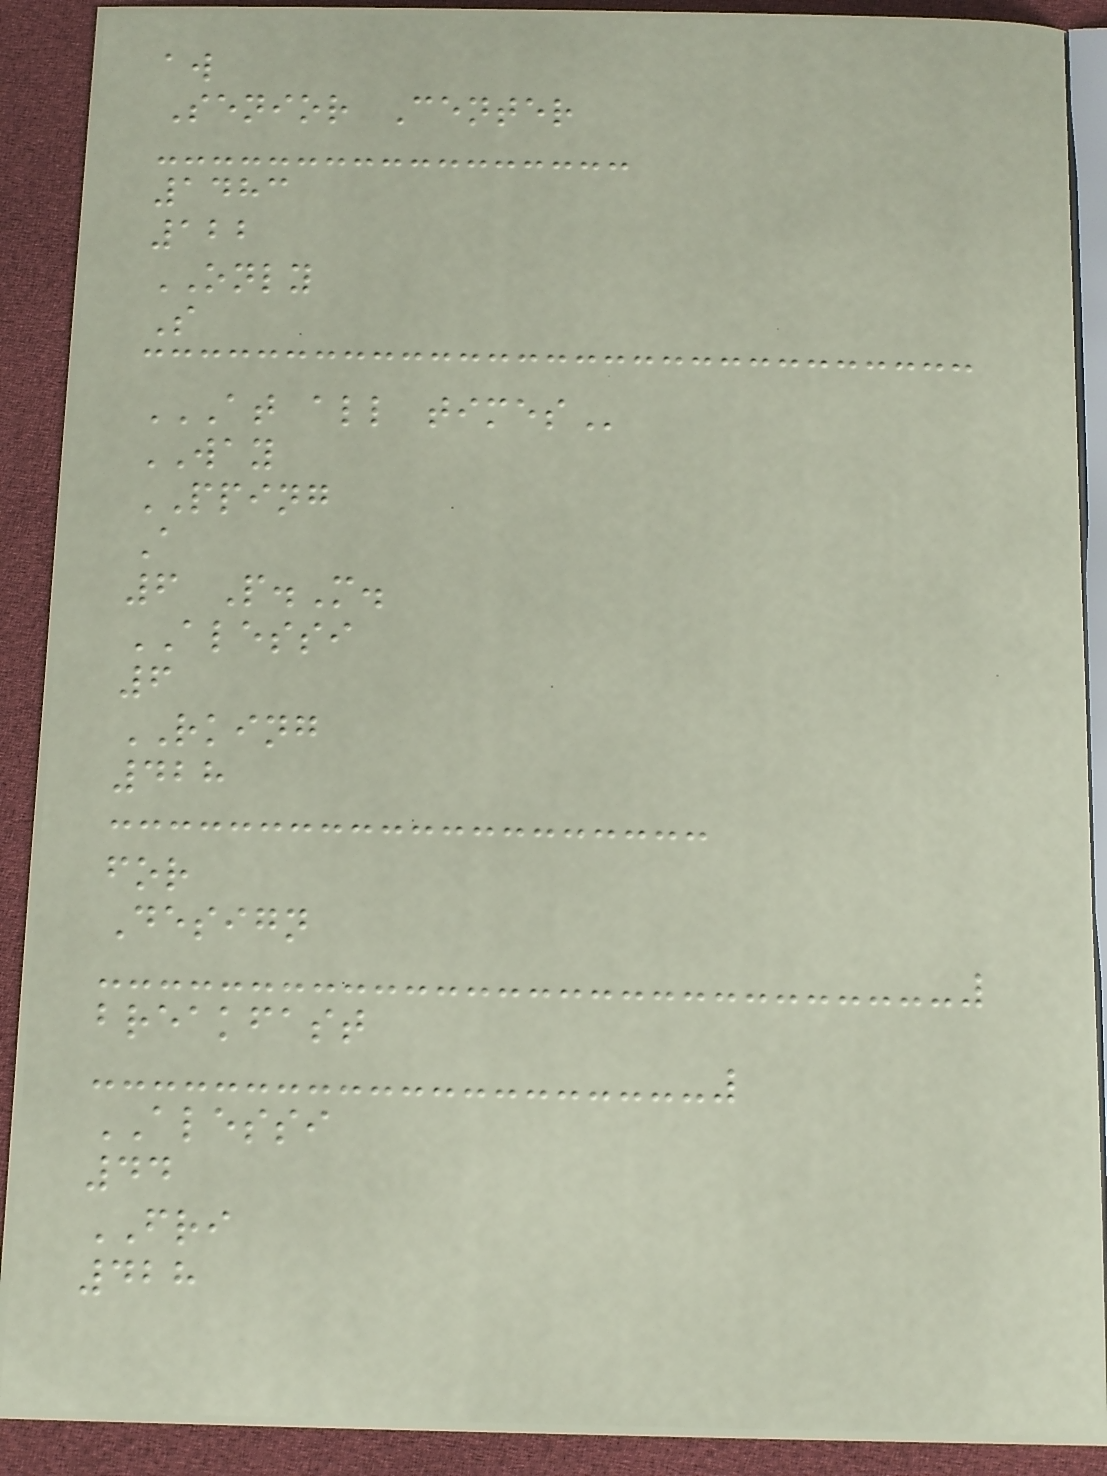aw
Senior Center
1483
122
ONLY
S
AT ALL TIMES
WAY
PPING
A
6 P.M.
ALESSI
6
RKING
428
for
Design
breakfast
ALESSI
44
FRI
428
